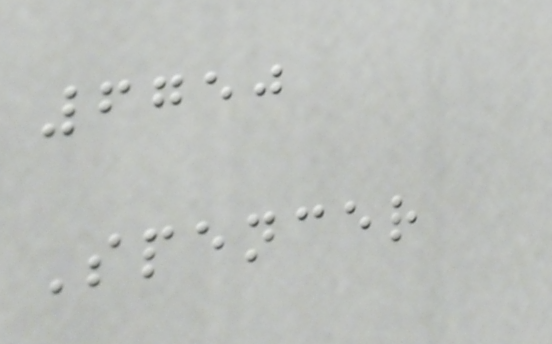6750
Spencer
